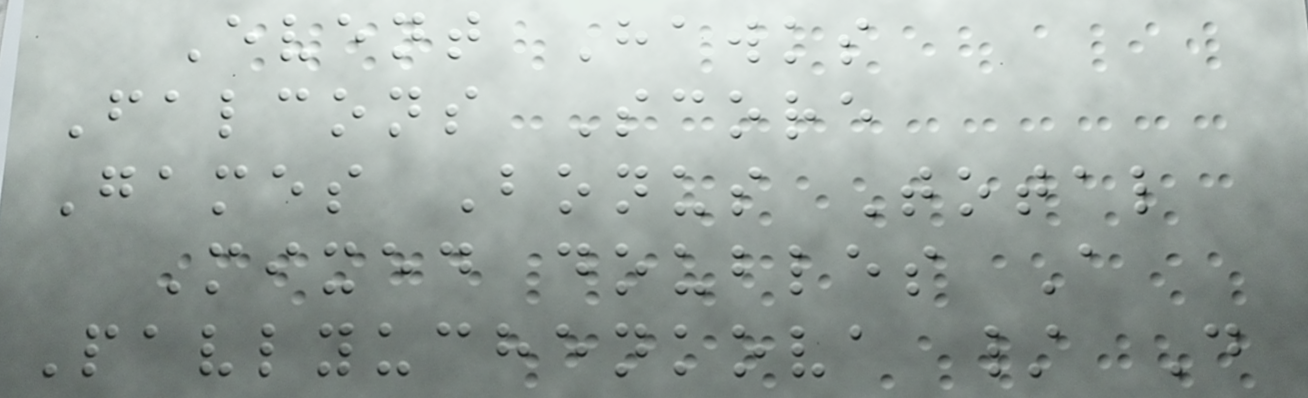Event Hawks
Falcons Score
Games Bonus Total
Mixed doubles A
Pavlyuchenkova / D
